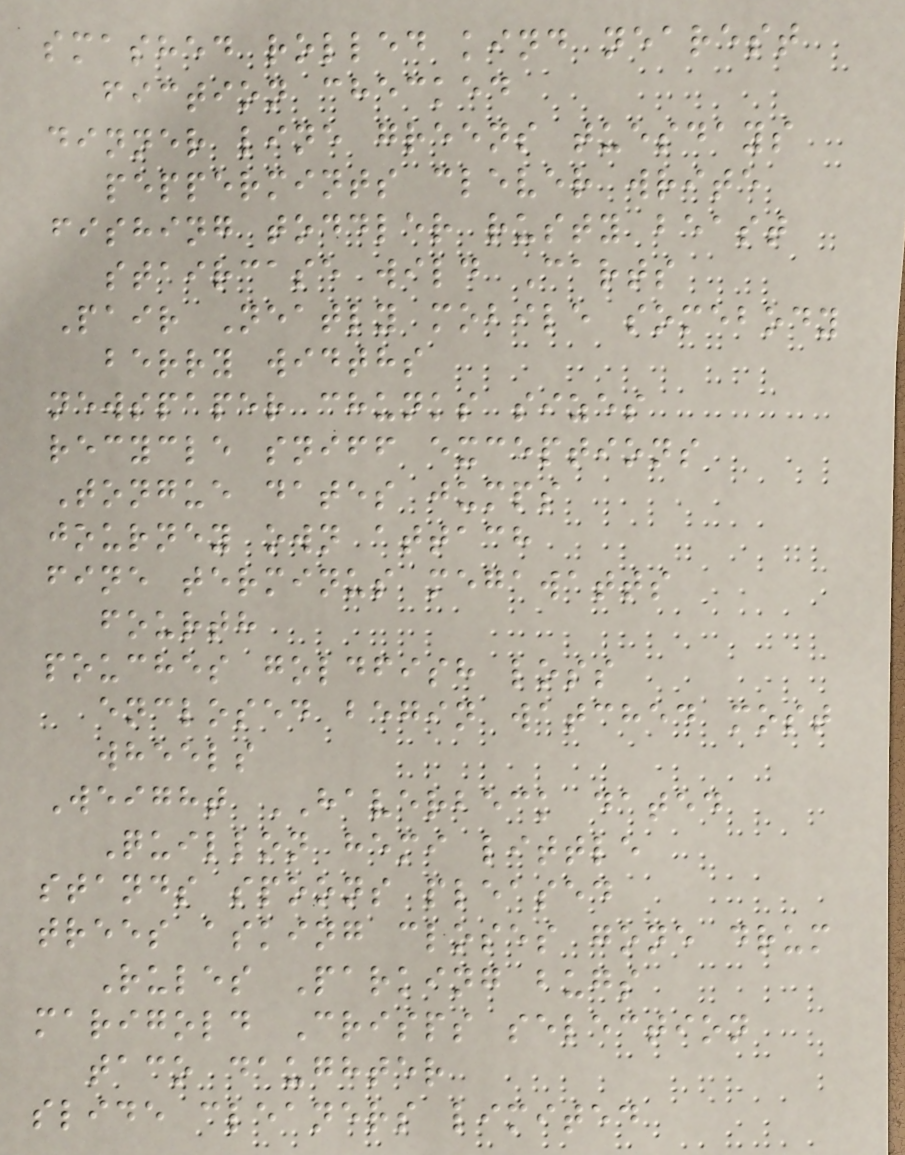smashed rolled kind nearest
fiction checked
dinner line greens tuesdays
peppermints clever write
fishing toddler rusty beast
staircase wild Carts
Pair Neatly mobile somebody
berry widths
newspaper chunks sizes
recycle sniff exceptions
Tongue dates jumps
journey own attach
fine terminus megawatts
fourth
pouches goldfish loss
enclosed begin watched most
wheels
Weight HAVERBECK dated
Quillon hemi little
stands spoons pleased
trees asking closes gone drum
Rules Parking bugs
marigold Crisps selection
taco daughter
slide cleaners limited
